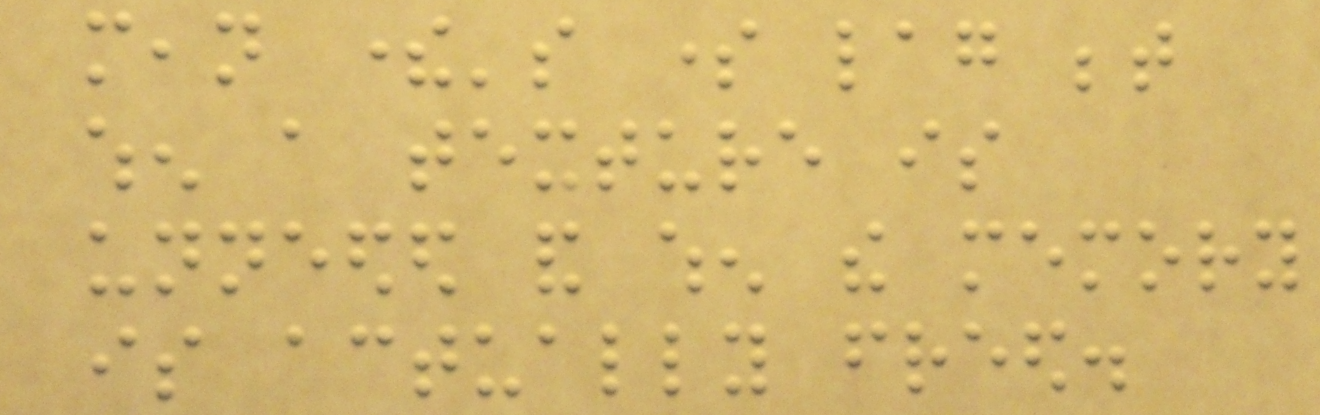mean there's some lag between
when a texture is
unneeded and when the memory
is actually freed.
